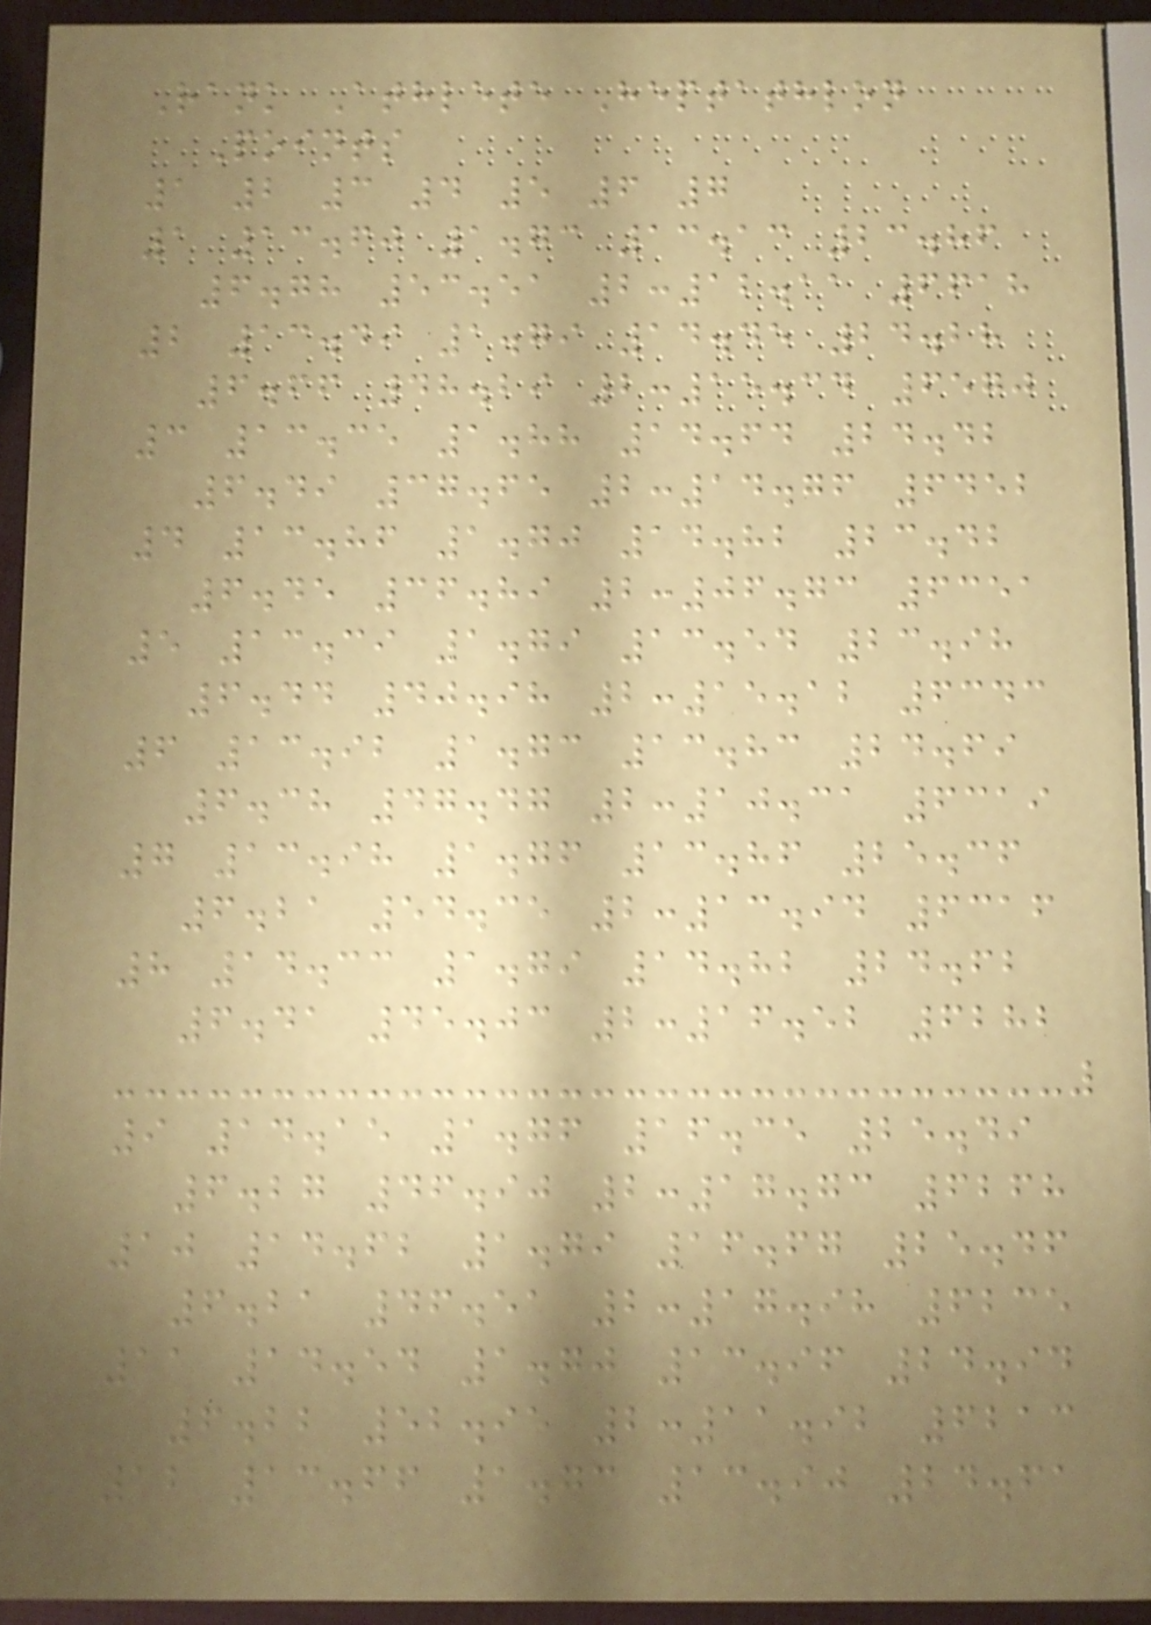Rank Athlete Heptathlon
Points
1 2 3 4 5 6 7
1 13.60 1.73 13.13 23.86
6.78 53.51 2:12.11 6618
2 13.49 1.79 14.45 24.28
6.66 48.29 2:15.34 6570
3 13.35 1.88 14.64 24.42
6.49 37.65 2:14.76 6452
4 13.86 1.70 14.82 23.42
6.45 36.89 2:06.73 6351
5 13.39 1.79 13.54 23.98
6.44 40.98 2:15.12 6343
6 13.92 1.73 13.83 24.69
6.38 47.47 2:10.31 6319
7 13.98 1.76 13.86 25.36
6.21 54.35 2:13.94 6316
8 14.33 1.79 14.82 24.62
6.41 45.03 2:16.52 6282
9 14.15 1.76 16.35 25.49
6.27 46.90 2:17.73 6268
10 14.62 1.79 16.67 25.46
6.21 46.51 2:17.98 6235
11 14.54 1.70 13.96 24.94
6.22 52.95 2:11.92 6213
12 13.66 1.73 13.90 24.61
